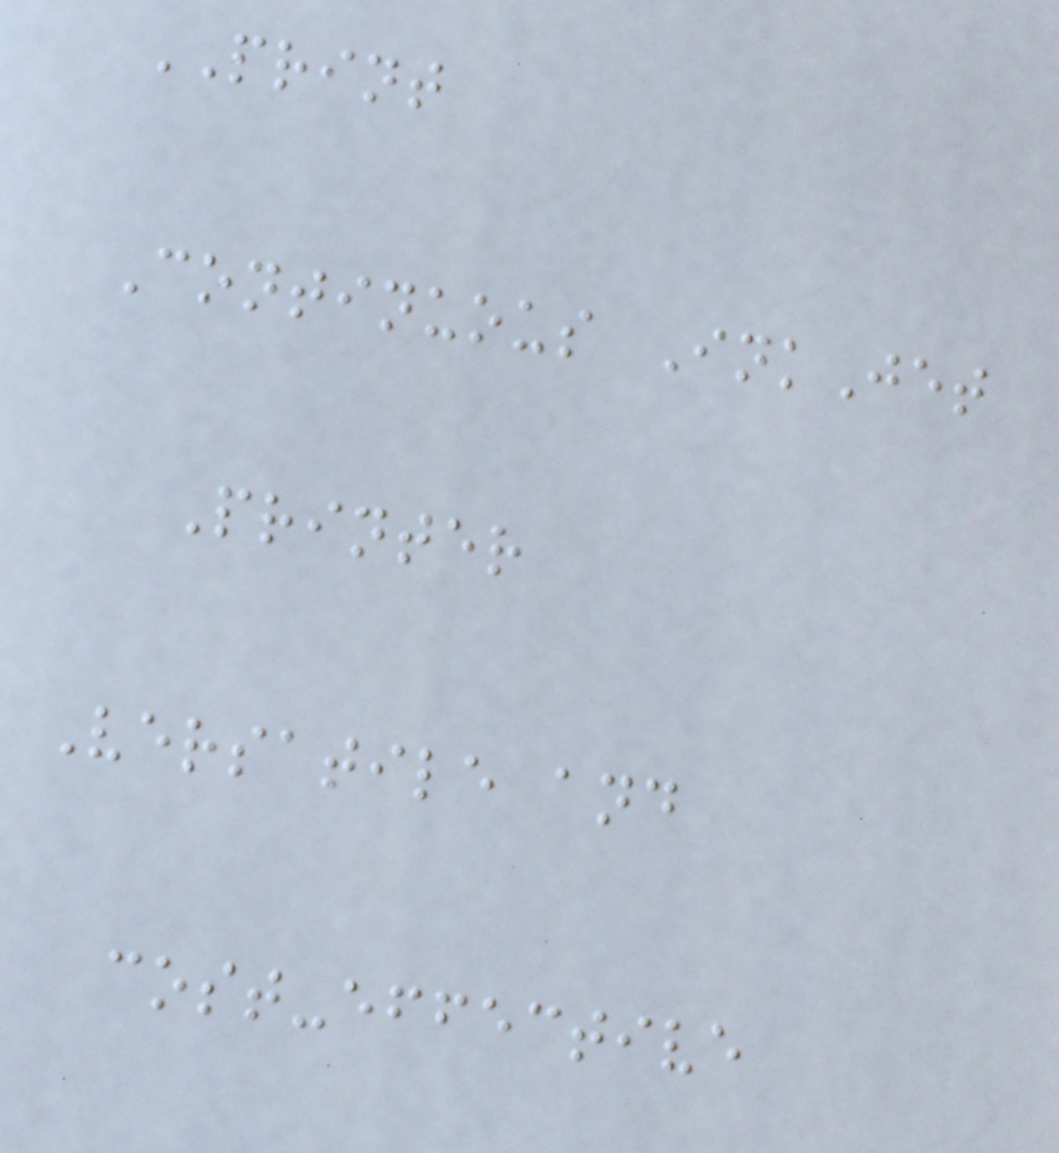PRINT
Continuous InkJet
Printer
Versatile and
cost-effective
